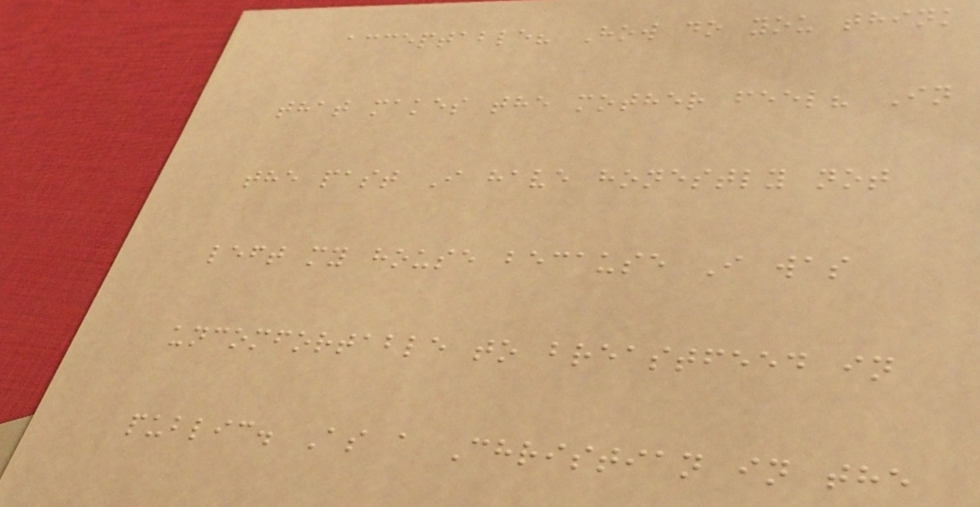acceptable? How do you think
that makes the mother feel? In
the past I have honestly not
left my house because I was
uncomfortable to breastfeed in
public. As a Christian in the
